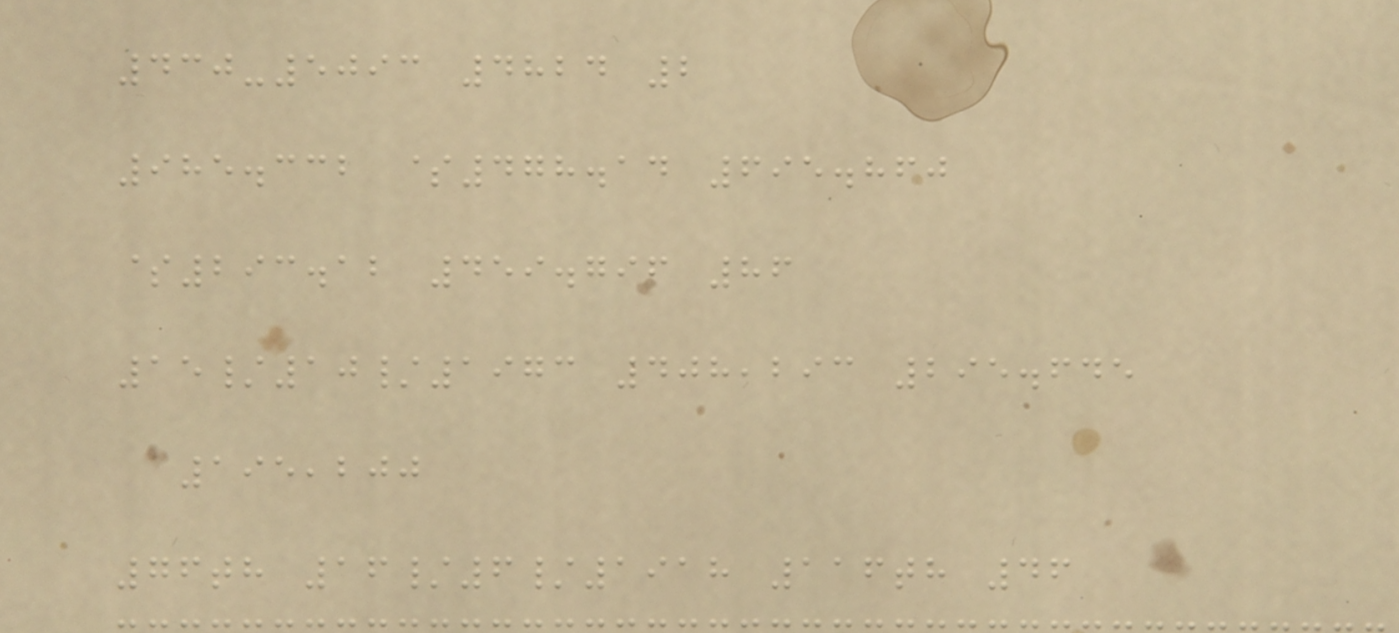430-5093 4824 2
985.332 $478.14 695.860
$293.12 459.796 86
15/10/1973 408,293 295.645
195,200
76th 16/6/1918 116th 46
